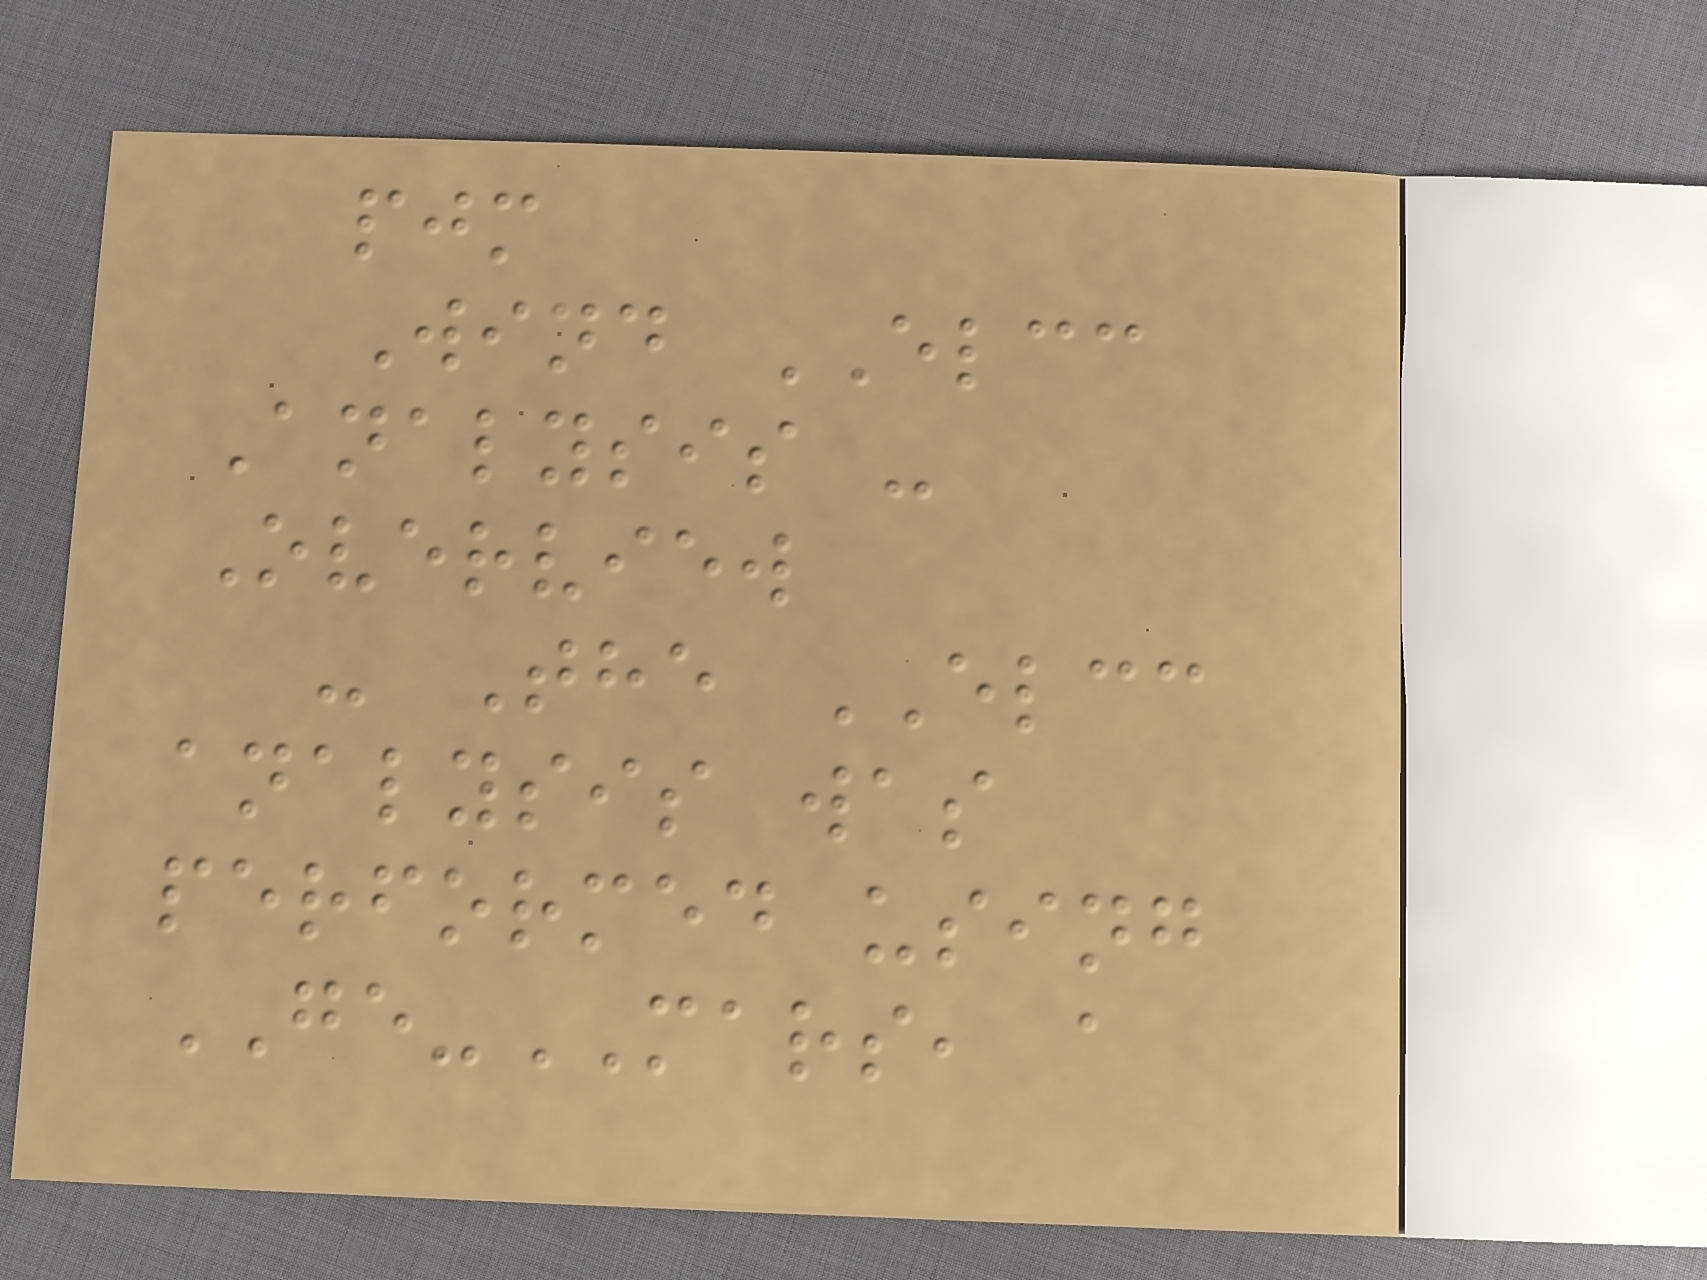pjm
Wind ELCC
Analysis -
Overview
- The ELCC
analysis was
performed using
GE-MARS, a
